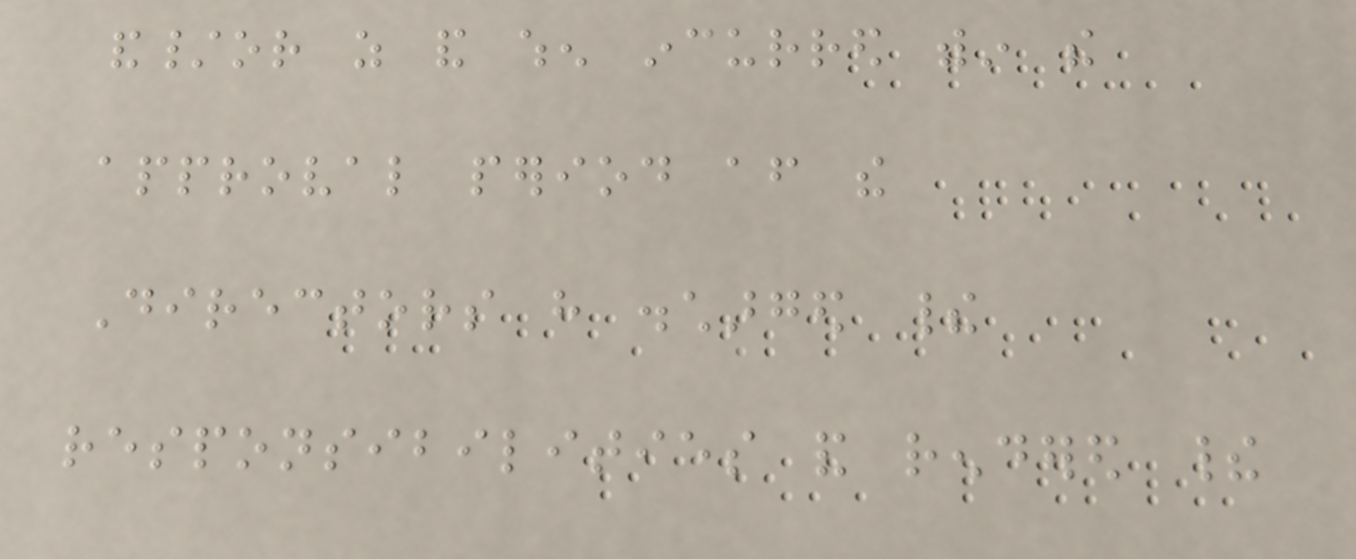and/or as and when incurred within the
approval period after the
Directors have discharged their
responsibilities and rendered their
